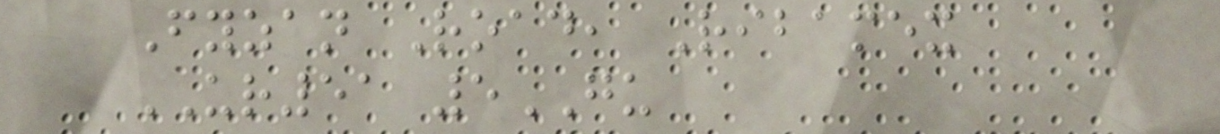Fyzan Road, Ribamex
UR51 5GU
